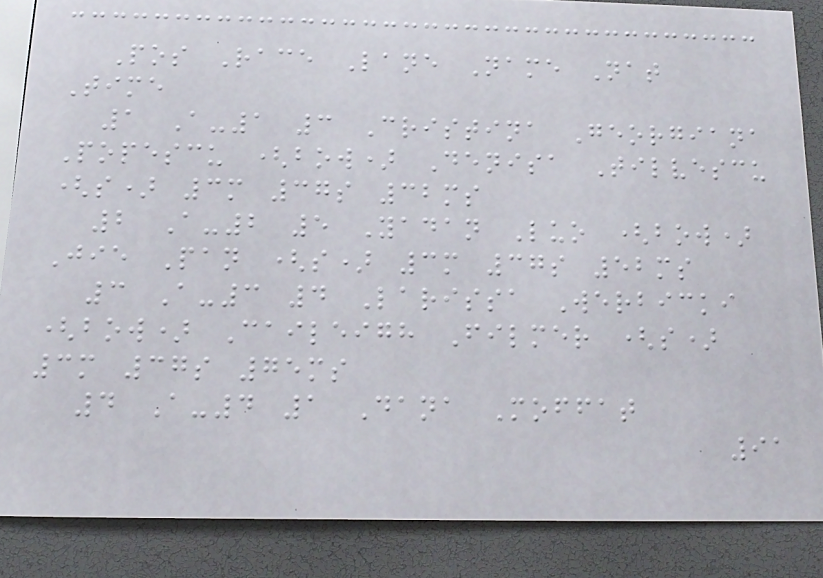Pos Race Lane Name Nat
Time
1 A-1 3 Cristina Georgiana
Popescu (bow) Denisa Tilvescu
(s) 3m 37s 32ms
2 A-2 5 Yadan Luo (bow)
Jie Pan (s) 3m 37s 52ms
3 A-3 4 Larissa Werbicki
(bow) Caileigh Filmer (s)
3m 37s 75ms
4 A-4 1 Dana Moffat
91
